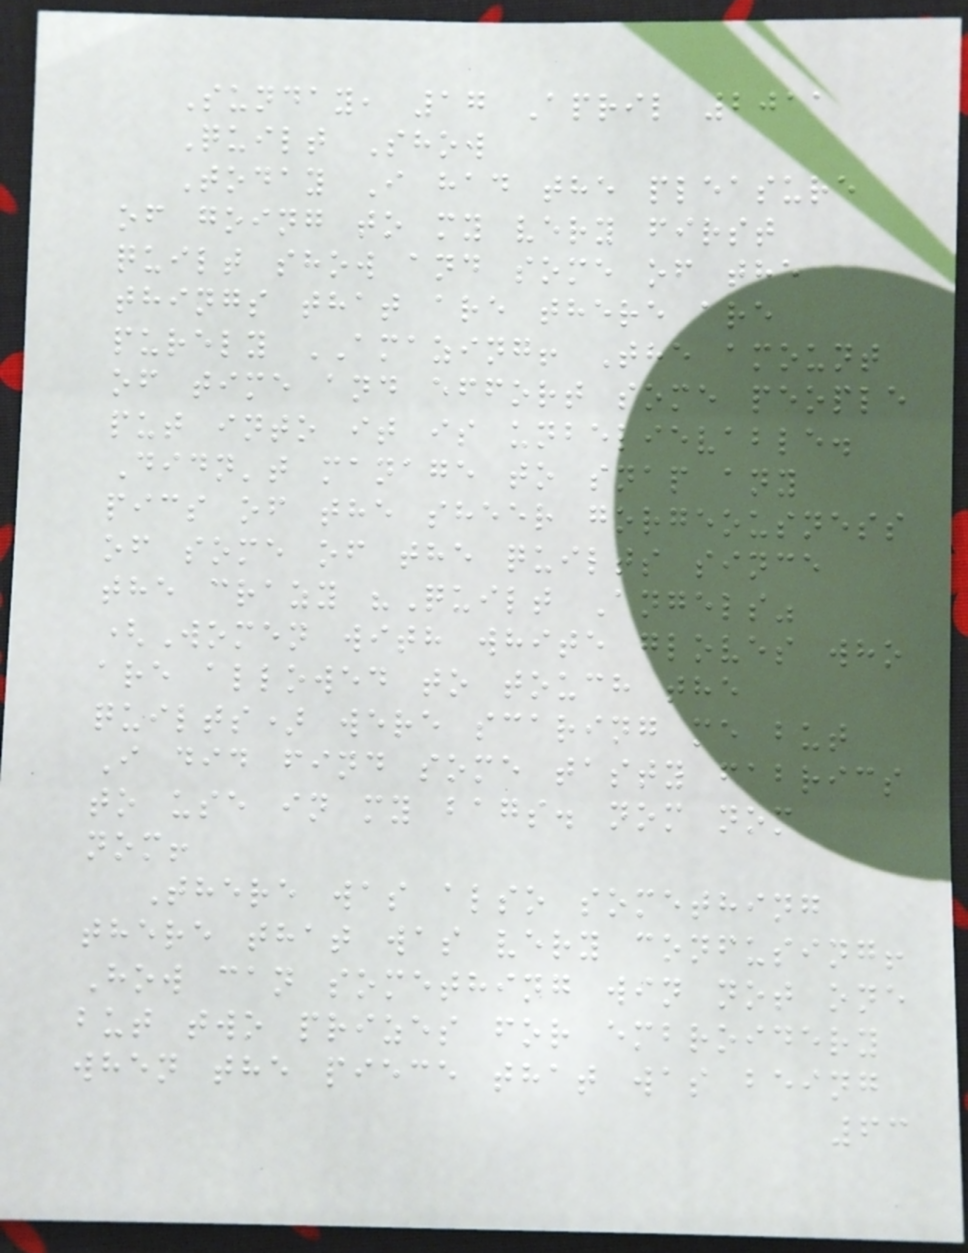Sunday, 17 April 2011
Quilt Show
Today I had the pleasure
of going to my very first
quilt show and some of the
things that are there are
purely AMAZING! The amount
of time and effort some people
put into it is unbelievable.
Didn't manage to snap any
pics of the sheer gorgeousness
of some of the quilts since
the crazy "Quilt Angels"
(Women with white gloves who
are allowed to touch the
quilts) were scaring me but
I did find some tasty fabrics
to use in my bags. nom nom
nom!
There was also something
there that was very confusing!
How can something win not one
but two prizes for embroidery
when the piece that was being
63
